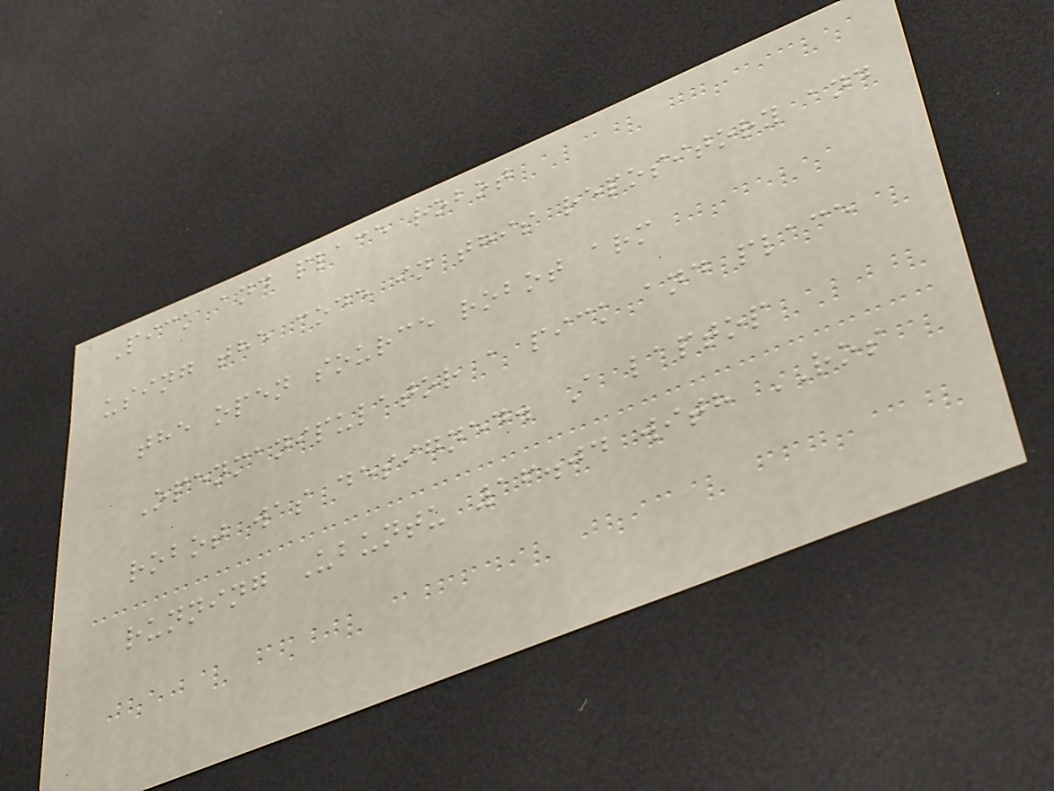Pick and place robot
using the code in this repository and
the open source robot arm
Openmanipulator a pick and place
robot was designed. A laptop
running Ubuntu 16.04 with ROS
